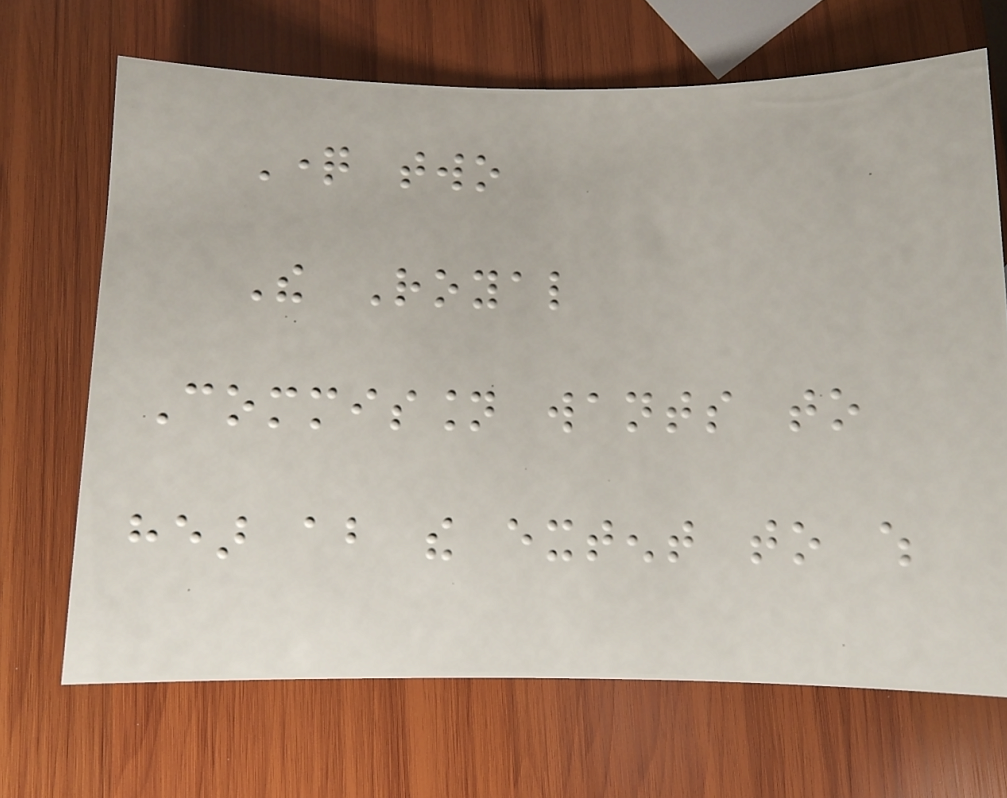Question two
The Royal
Commission wants to
hear about the extent to which
